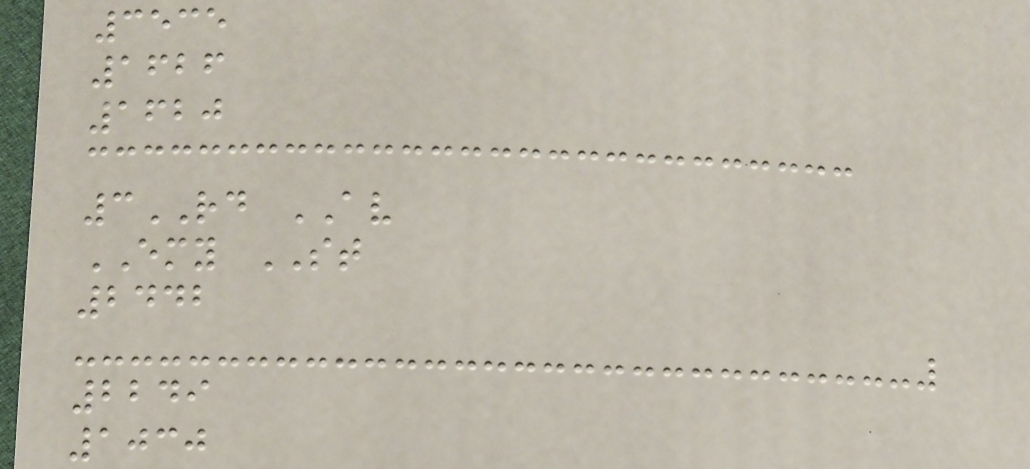3535
1626
1620
3RD AV
EMY ST
2442
2249
1030
